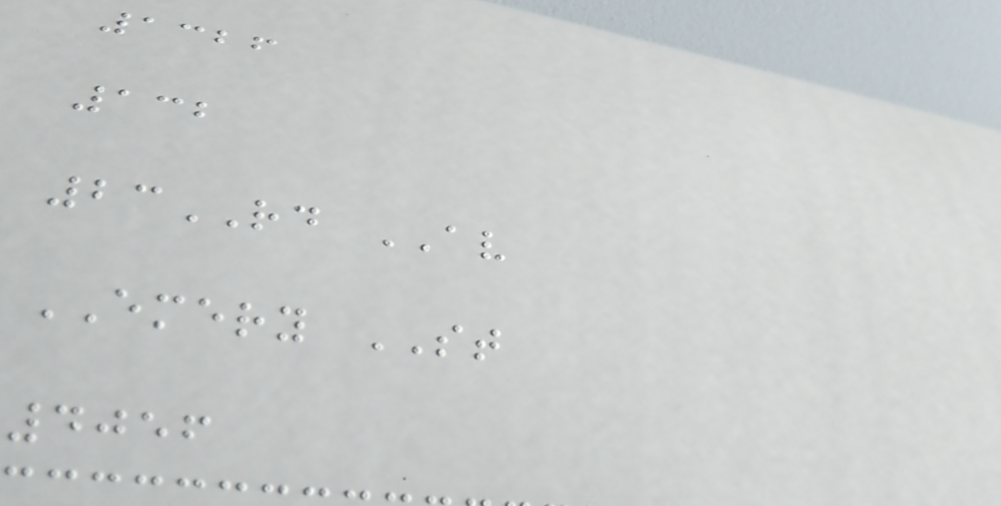1326
132
23RD AV
EMERY ST
4056
